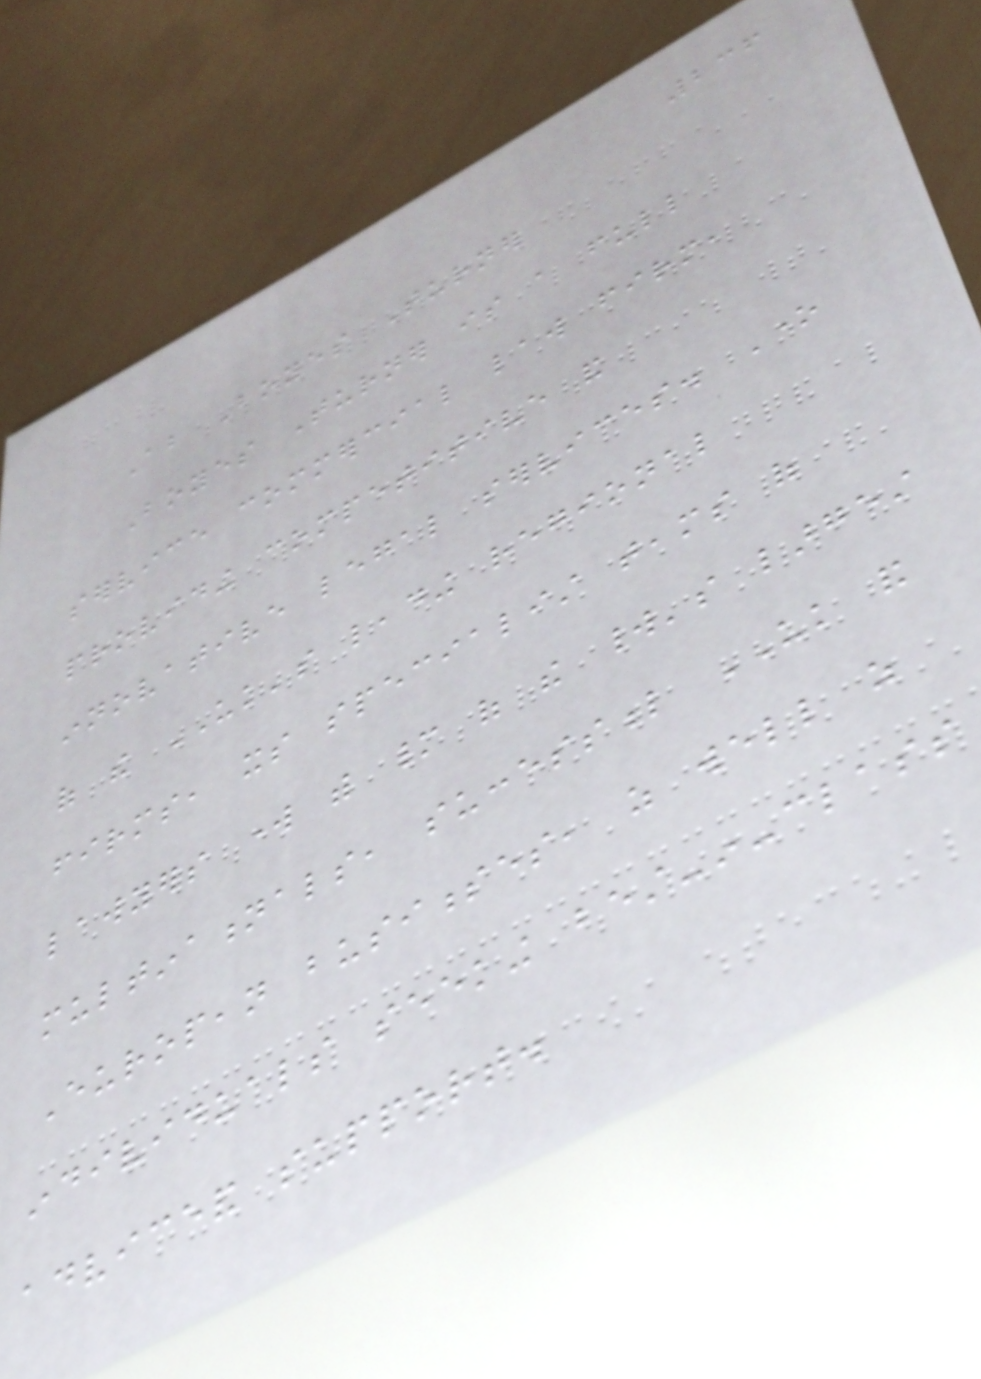236
About Boyes Turner
Boyes Turner is a full
service commercial law firm,
providing competitive and
innovative legal services. One
of the UK's leading regional
firms, its specialist teams of
lawyers work with many of the world's largest
multinationals, successful UK and
European businesses, as well as
individuals seeking best-in-class
adviceand support.
